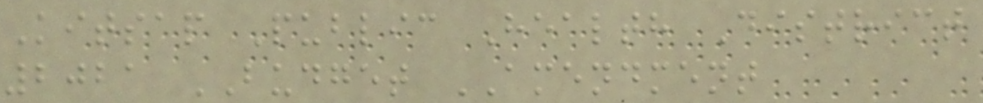Kitsap Public Health District
2021 BUDGET AMENDMENT
